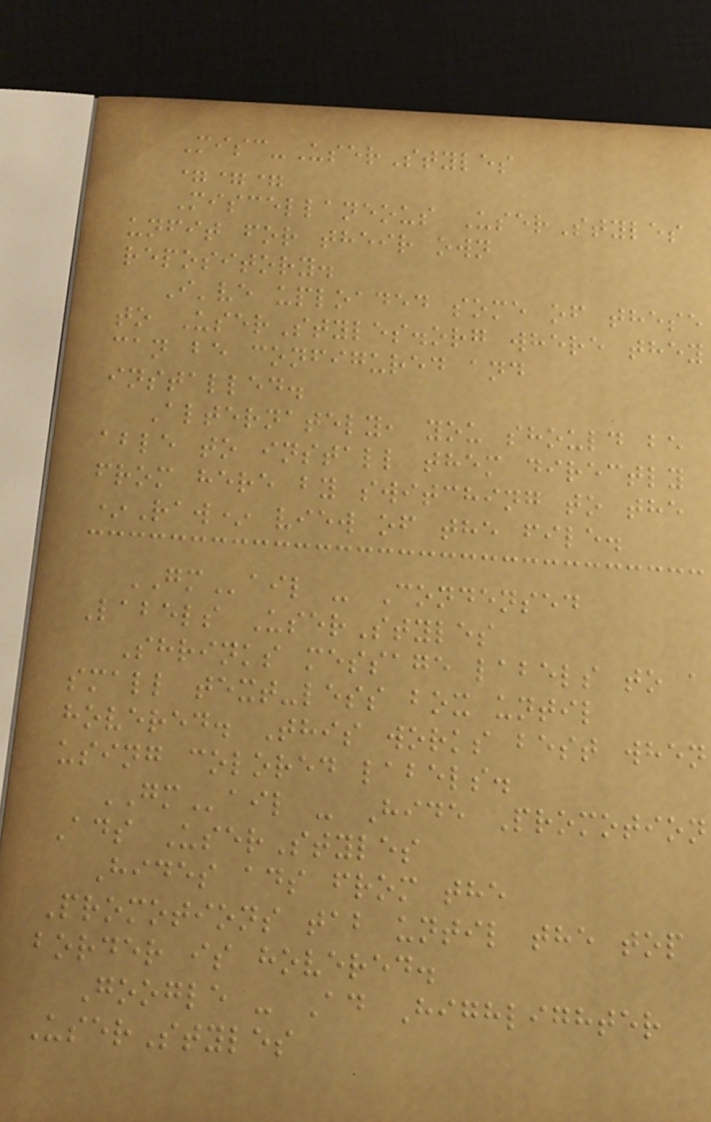Misc-UserStyles
===
Miscellaneous UserStyles
unfit for their own
repository.
I've uploaded some of these
to UserStyles.org where they
can be configured and
installed.
Alternately, you should be
able to install them directly
from here by switching to the
*Raw* view of the file.
GMail - Condensed
Labels UserStyles
Shrinks message labels to a
small text-less box until
hovered. This works best when
using colored labels.
GMail - Hide Promotion
Ads UserStyles
Hides ads from the
Promotions tab until the top
border is hovered.
Google - Ad Highlighter
UserStyles
